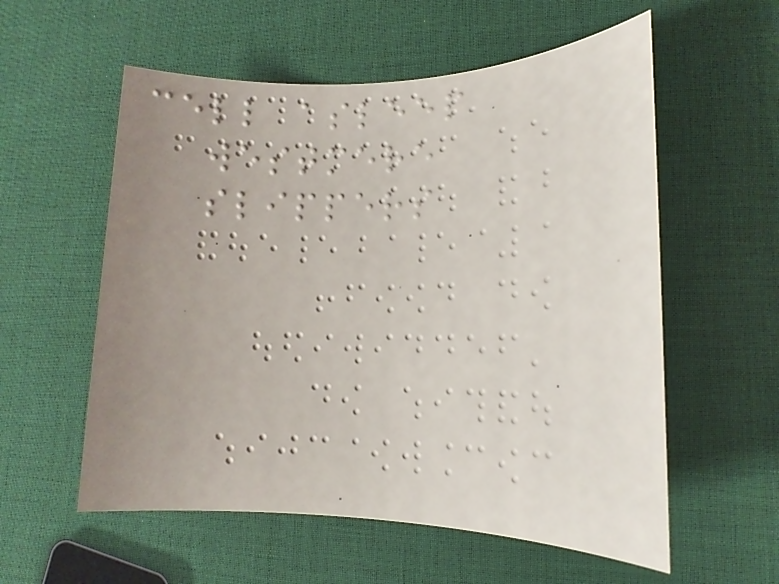cell asleep
westmere
slippers
